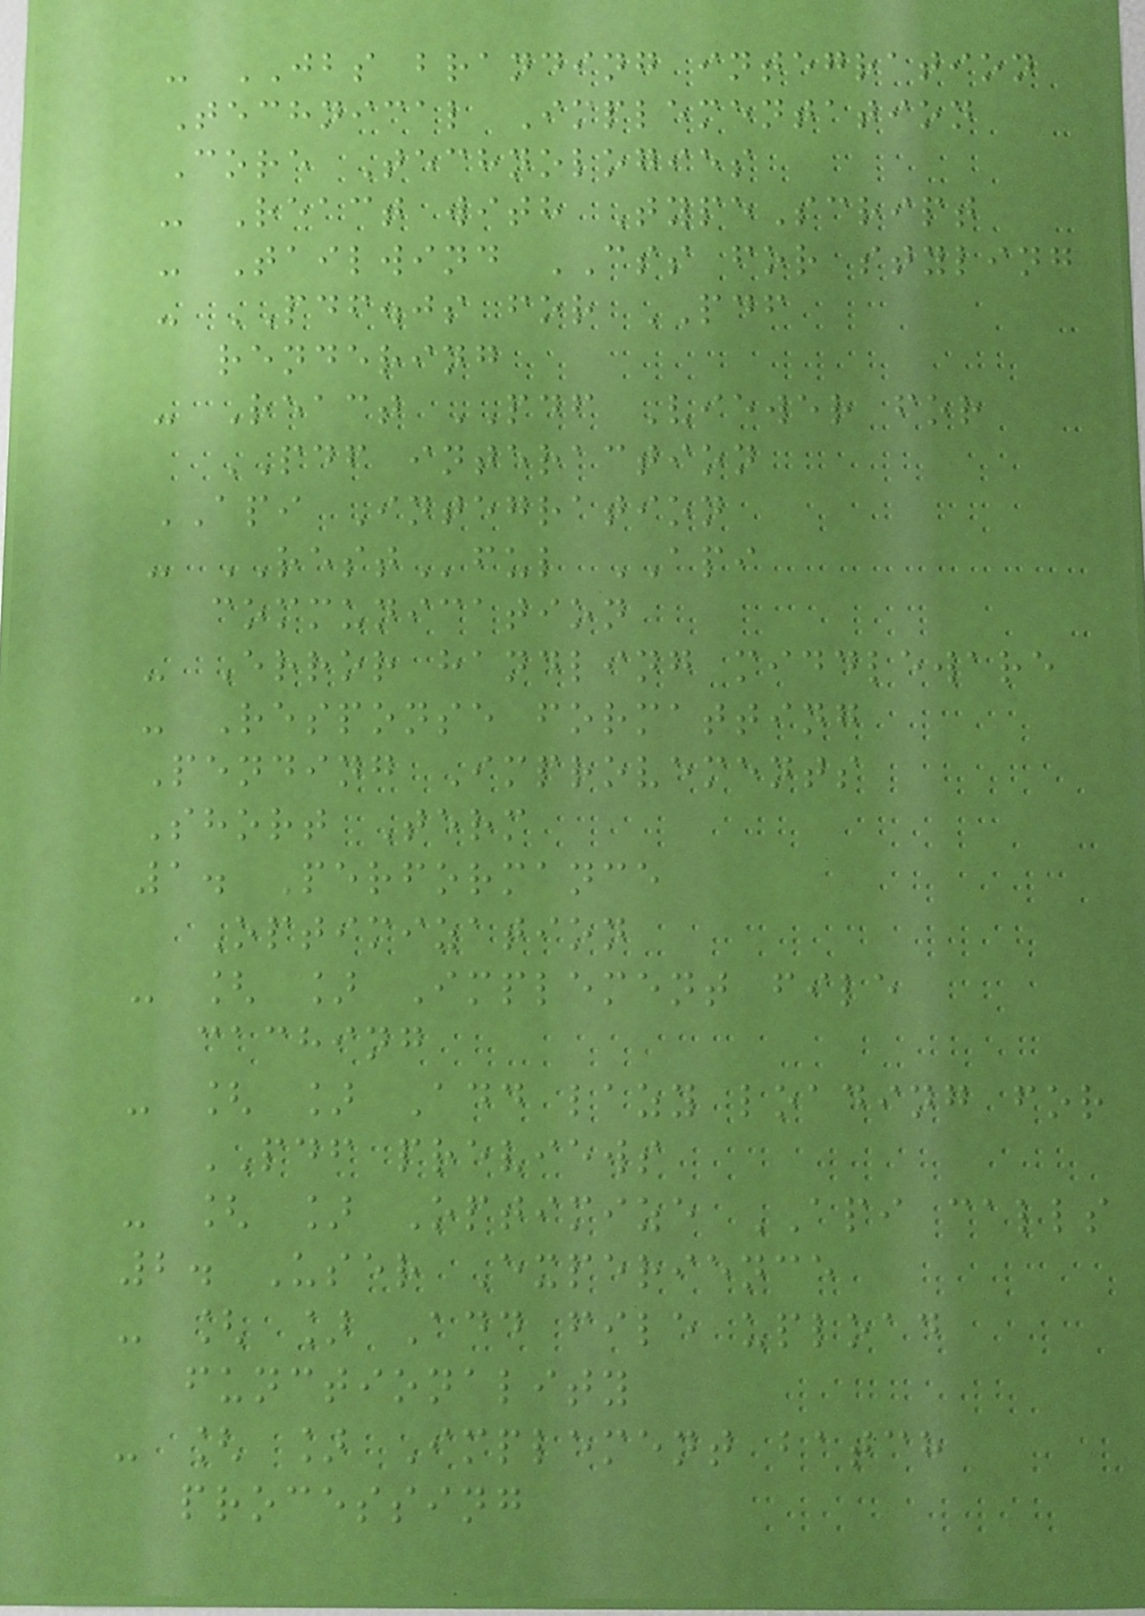- JBS branding integration
Technical Implementation
Core Technologies
- React with TypeScript
- Tailwind CSS for styling
- PDF.js for PDF
rendering
- React PDF Viewer for
PDF interaction
API Integration
- RESTful API
communication
- Error handling middleware
- Response formatting
Pending Improvements
Short Term
1. Performance
Optimization
- [ ] Implement file
caching
- [ ] Add lazy loading for
PDF previews
- [ ] Optimize API calls
2. User Experience
- [ ] Add file upload
functionality
- [ ] Implement batch
processing
